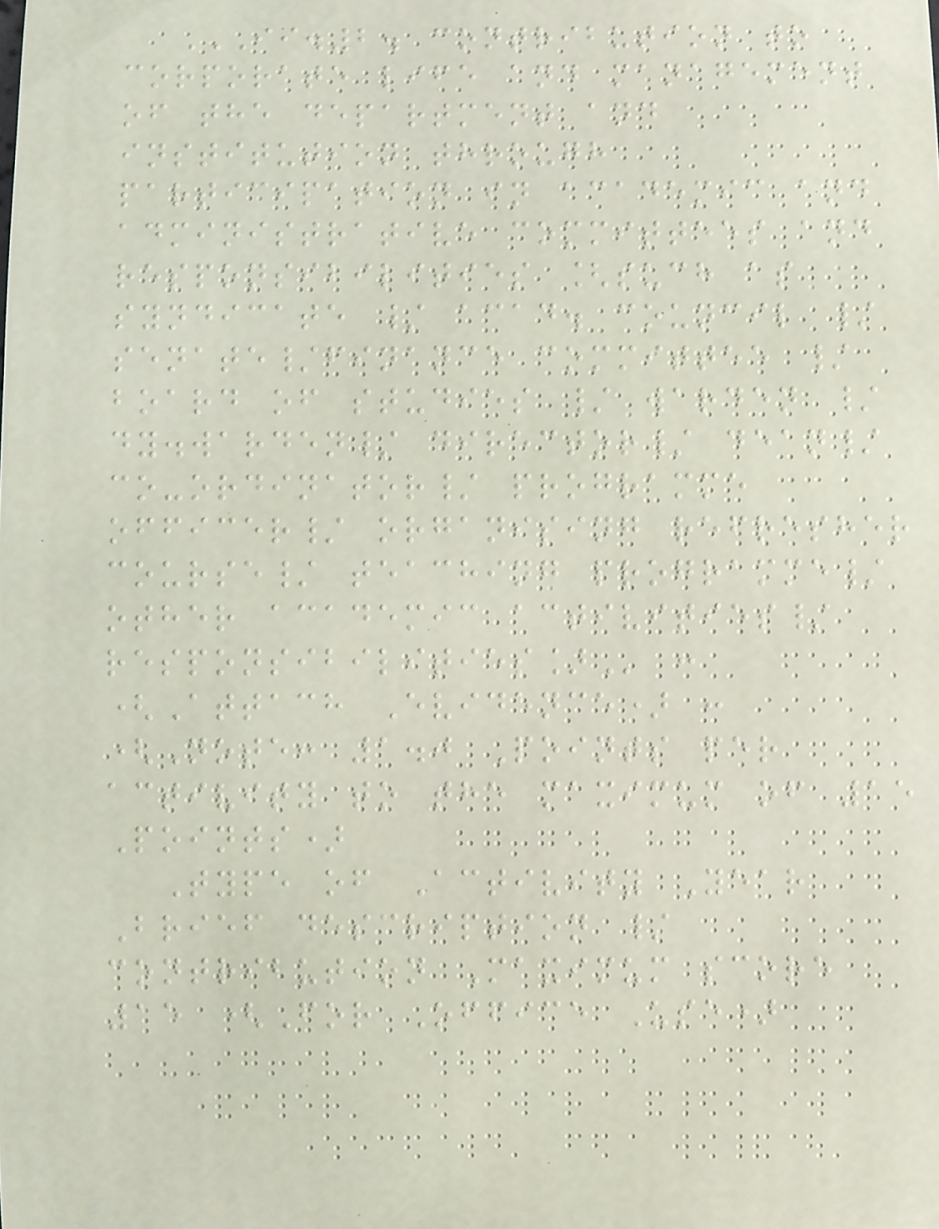II.2. CONTRIBUTION TO
CORPORATE LIFE AND MANAGEMENT
OF THE DEPARTMENT AND
INSTITUTION THROUGH
PARTICIPATION IN ACADEMIC AND
ADMINISTRATIVE COMMITTEES AND
RESPONSIBILITIES [SUCH AS
SYNDICATE / ACAD. COUNCIL /
SENATE/FINANCE COMMITTEE /
BOARD OF STUDIES / WARDEN /
DY.WARDEN/ DIRECTOR/ DEAN/
CO-ORDINATOR/ PROGRAMME
OFFICER/ ORGANISING REFRESHER
COURSE/ TEACHING PROGRAMME/
OTHER ACADEMIC ACTIVITIES/
RESPONSIBILITIES] :
(Attach Evidence) :
(Note: 1.0 Points per
activity to the maximum of 15
Points)
Type of Activity Year
Brief description /
contribution Maximum score
15 (For Office Use)
